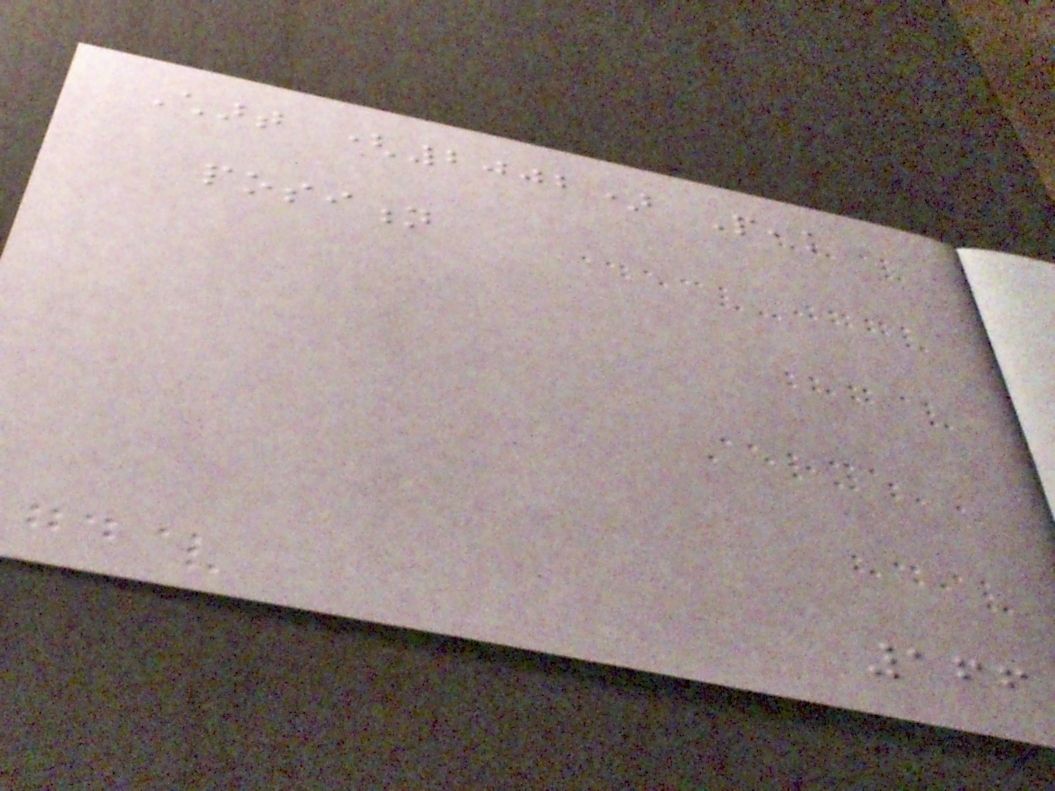Chart (2002) Peak
position
166
